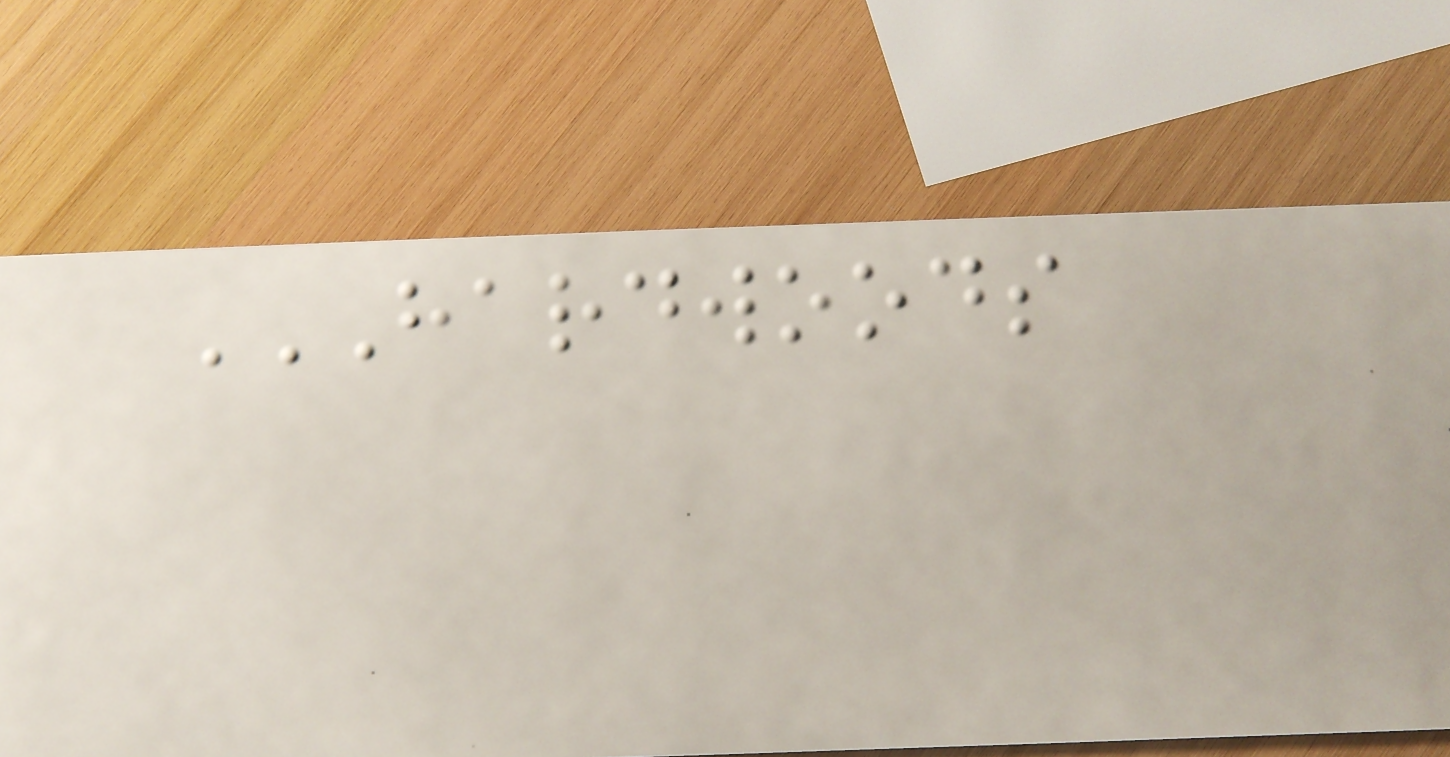HARDWOODS
